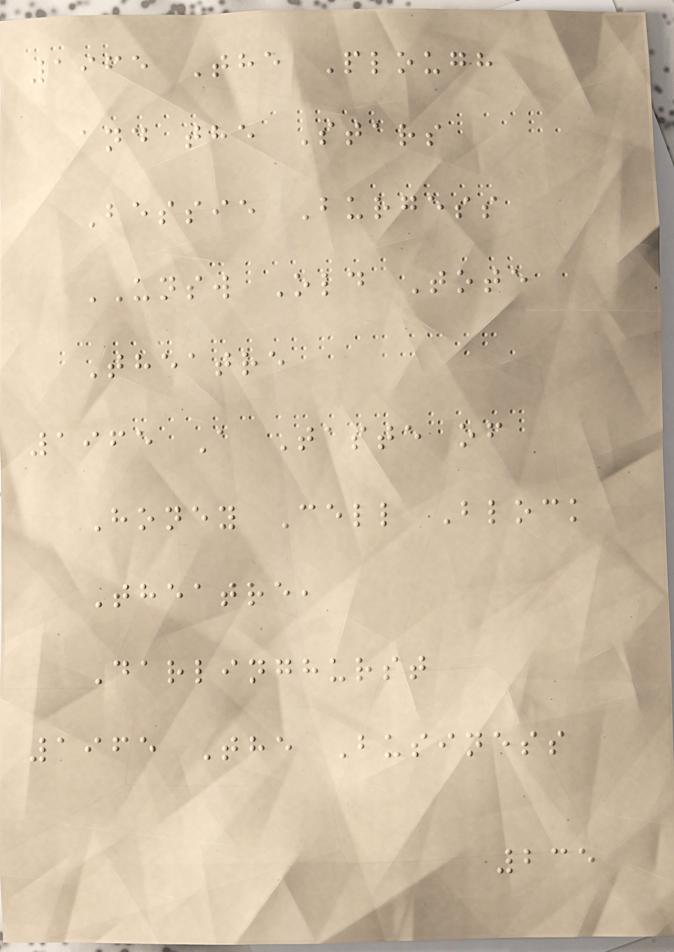1965 The Plough
and the Stars
Bessie Burgess
UNSW Old Tote
Theatre
1965 A Taste of
Honey Cell Block
Theatre,
Darlinghurst
1965 The Business
235
